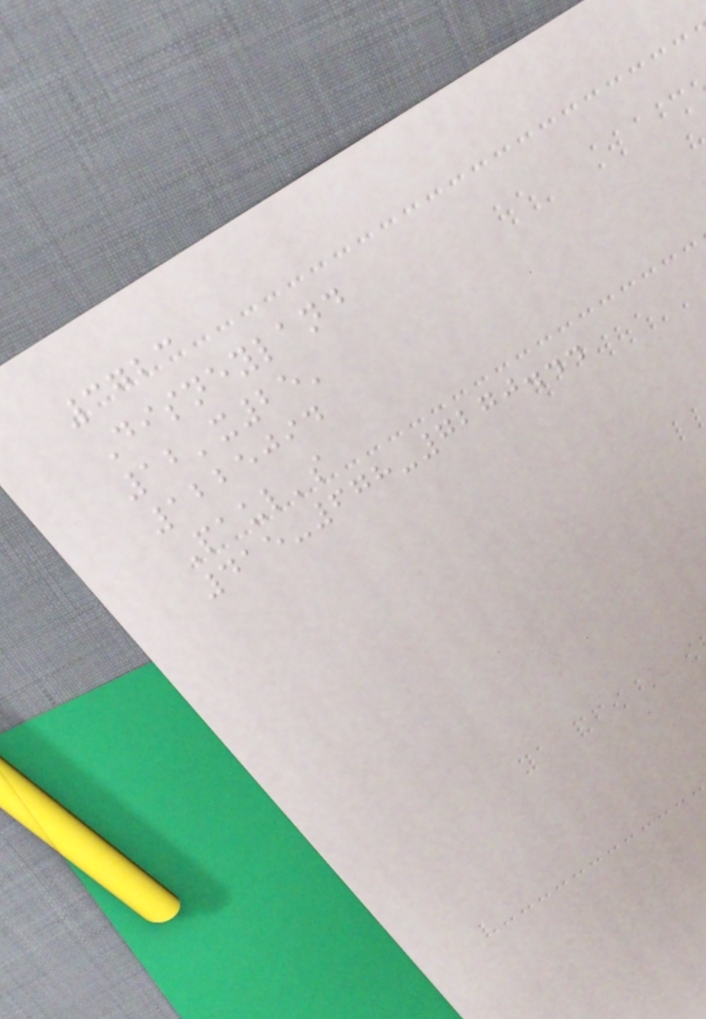3723
Disneyland
12'x25'
1225094
Paul's
415-678-7270...
